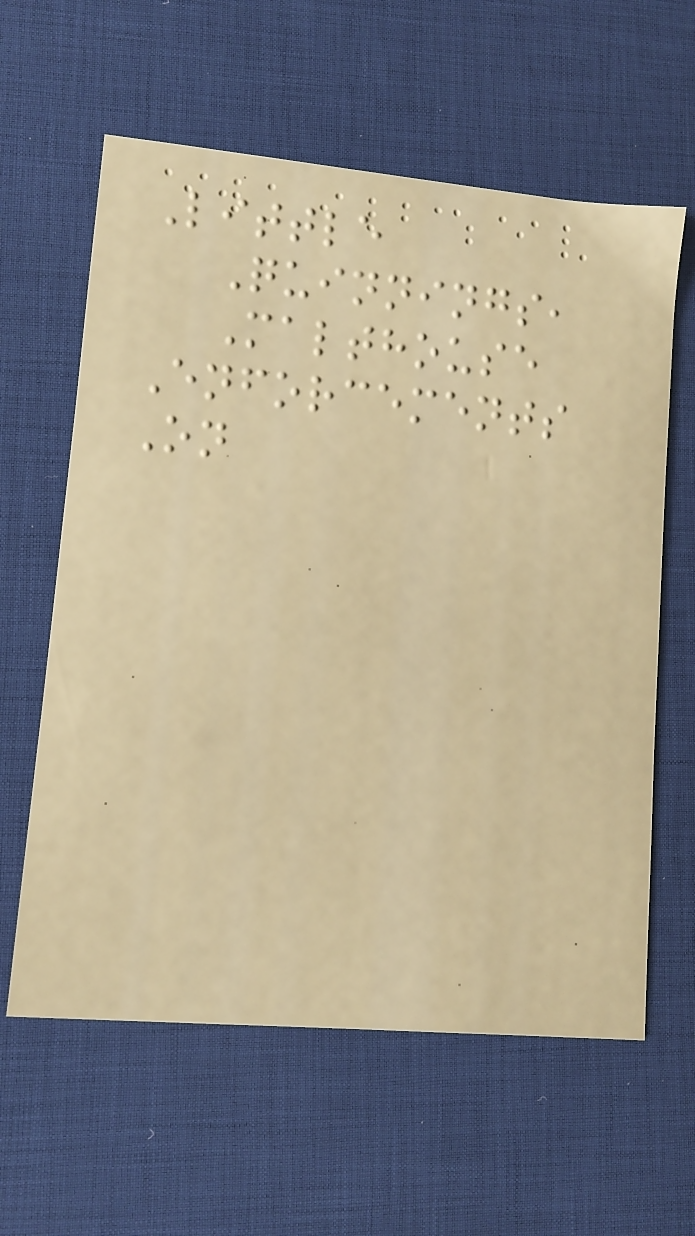Little
Quinnings,
Malthouse
Enforcements
On
